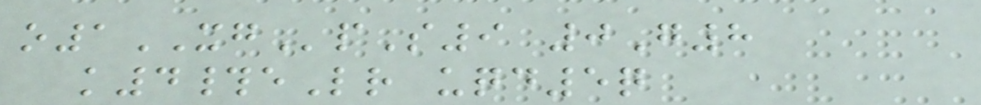o1XGpS9 0G8
k4#eLr uqd5q
